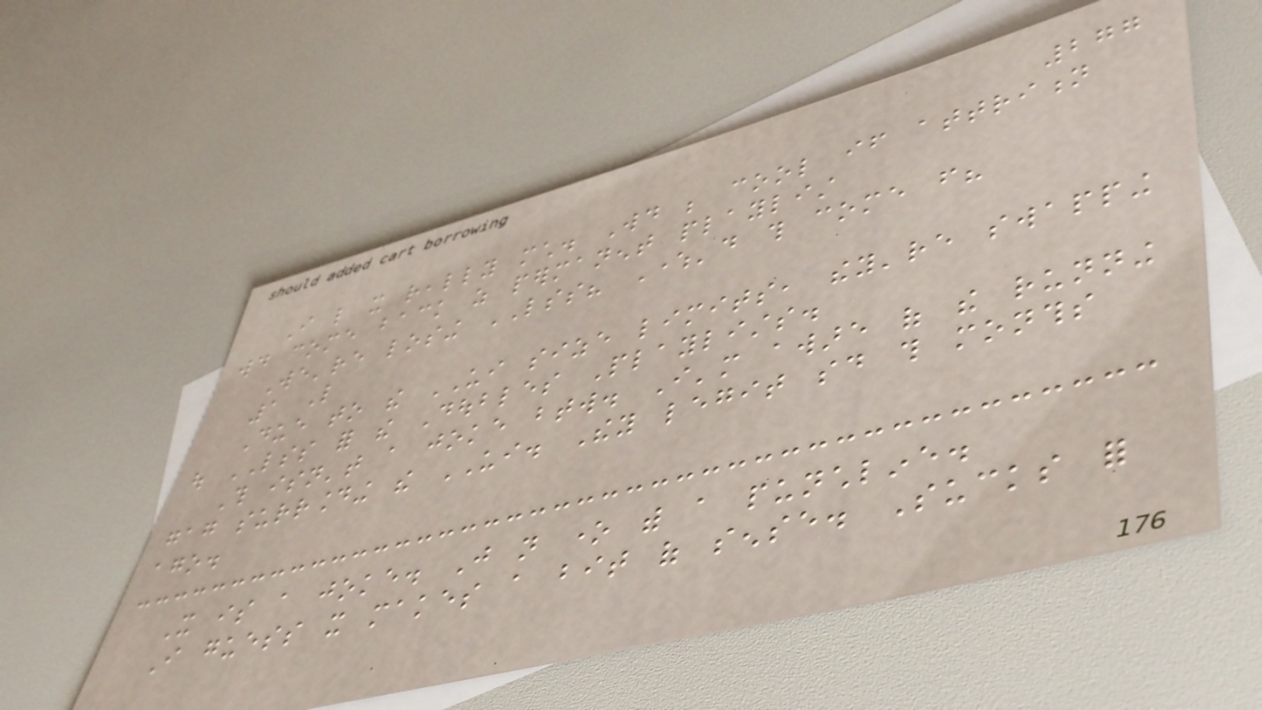277
I like it really much. Would be cool if attrition
would come back as permanent playlist
We're losing LSS? Where'd this come from?
1 Like
Due to the UI size limits, they're swapping
out LSS for the Doubles Playlists.
This isn't a joke btw. I'm aware of the running
gag surrounding the UI. They legit said this months
ago.
It is a joke. Just not one with a punchline.
I guess it makes a bit of sense. Sucks for
